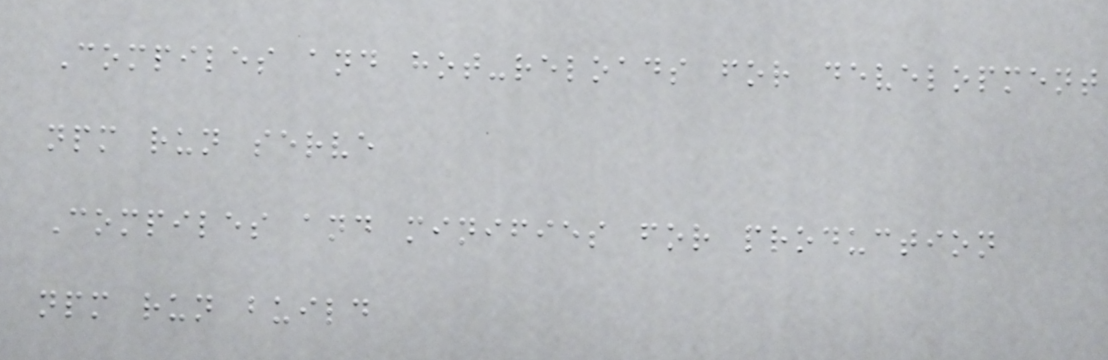Compiles and hot-reloads for development
npm run serve
Compiles and minifies for production
npm run build
